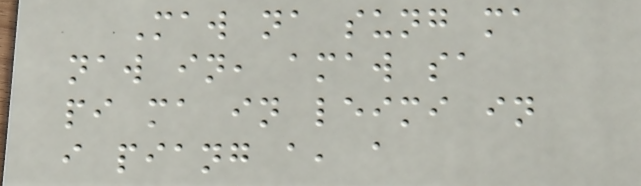Maw na sung ma
naw in, amaw sa
pi ma in leimi in
i piang a, a
